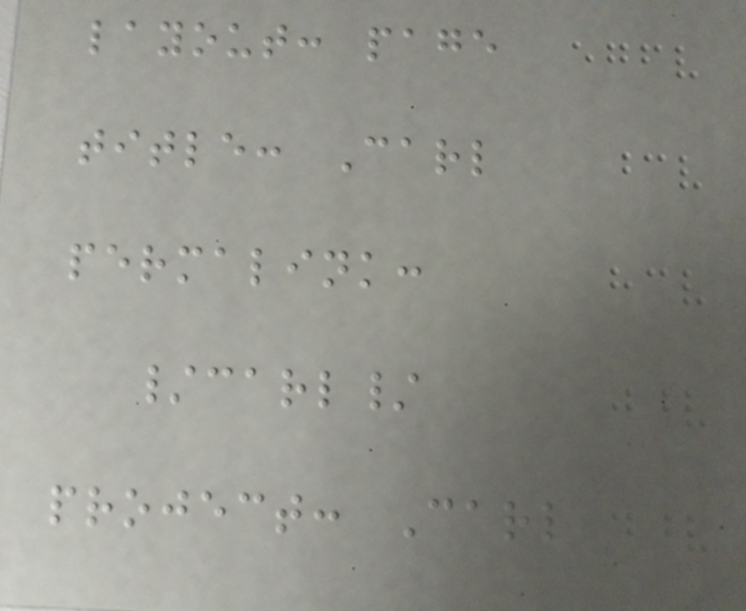layout: page
title: Carl
permalink:
/carl/
project: Carl
